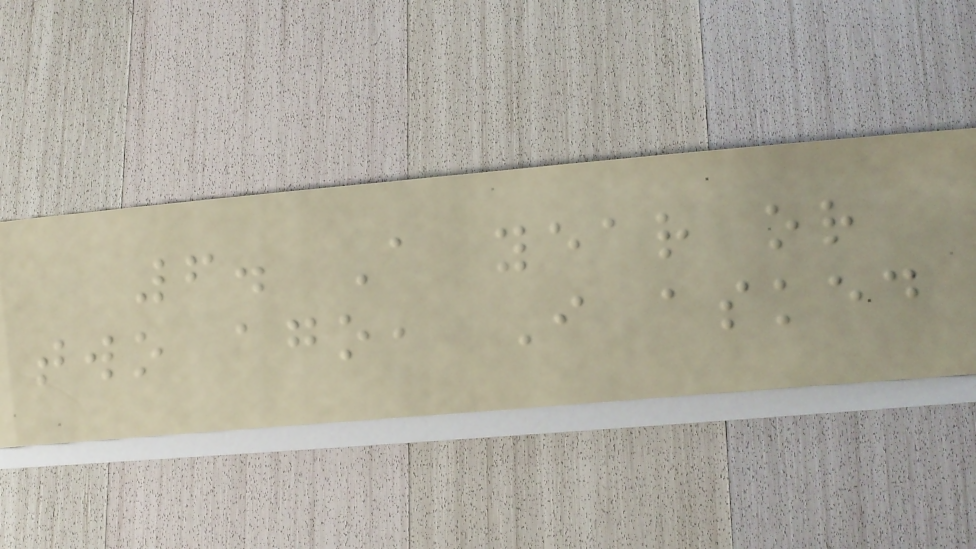6. A year or
two ago, I asked
